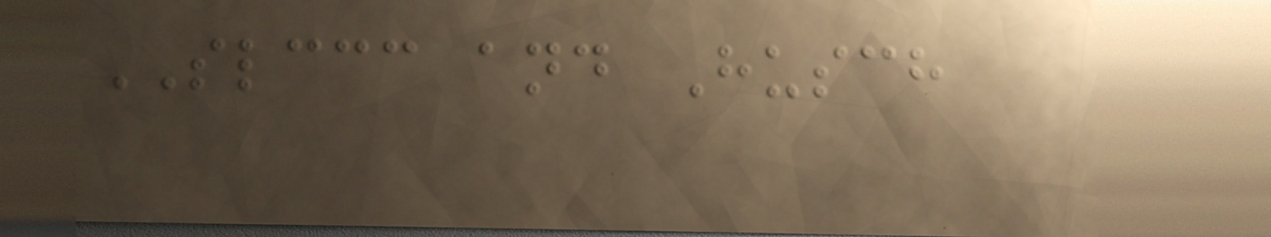SLCCC and Husch
